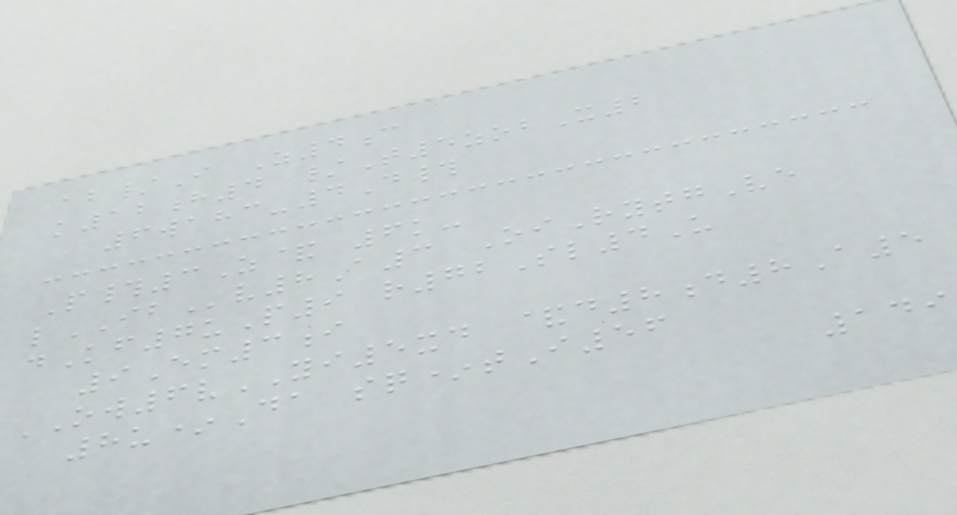ab/I Z4c
k12h4 /T5zobX2
6wahc-4D#
P#3Z& 6k-
lIBv8A3 OiRytgVe
dKf7uP9 r72Sl4U
9Em3i
OW6vYI5xd &d8d8A5
8u*Da sq*tI56
149
